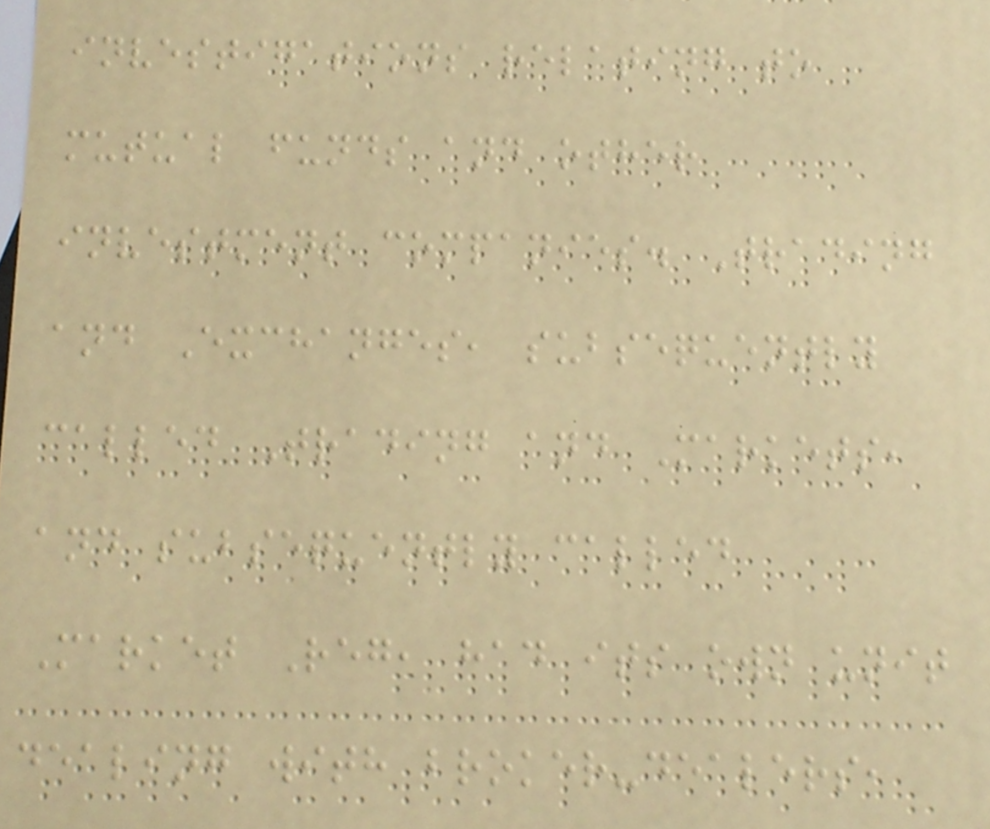investigations relating to
mutual funds and other
investment companies. Trading
and Exchanges, subsequently
called Trading and Markets,
and subsequently called
Market Reg, had its own unit
dealing with broker-dealers,
